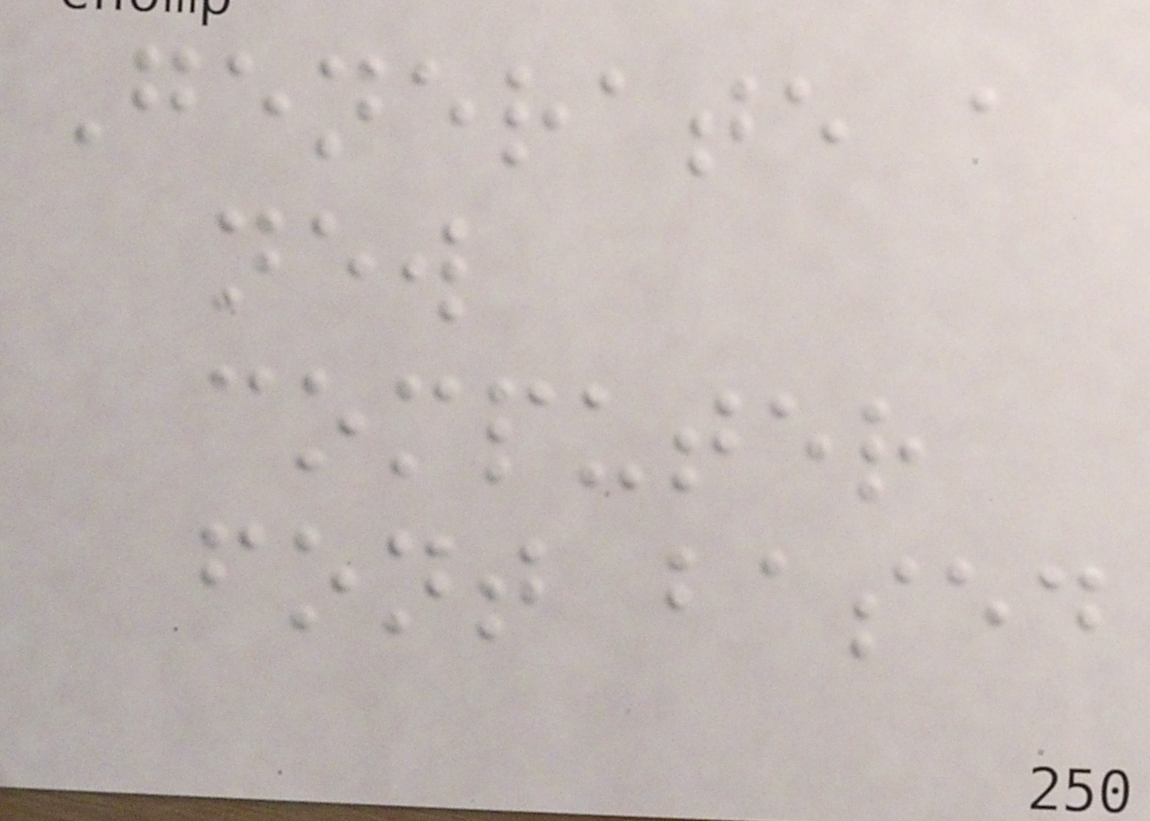Generate a
new
computer
font based
